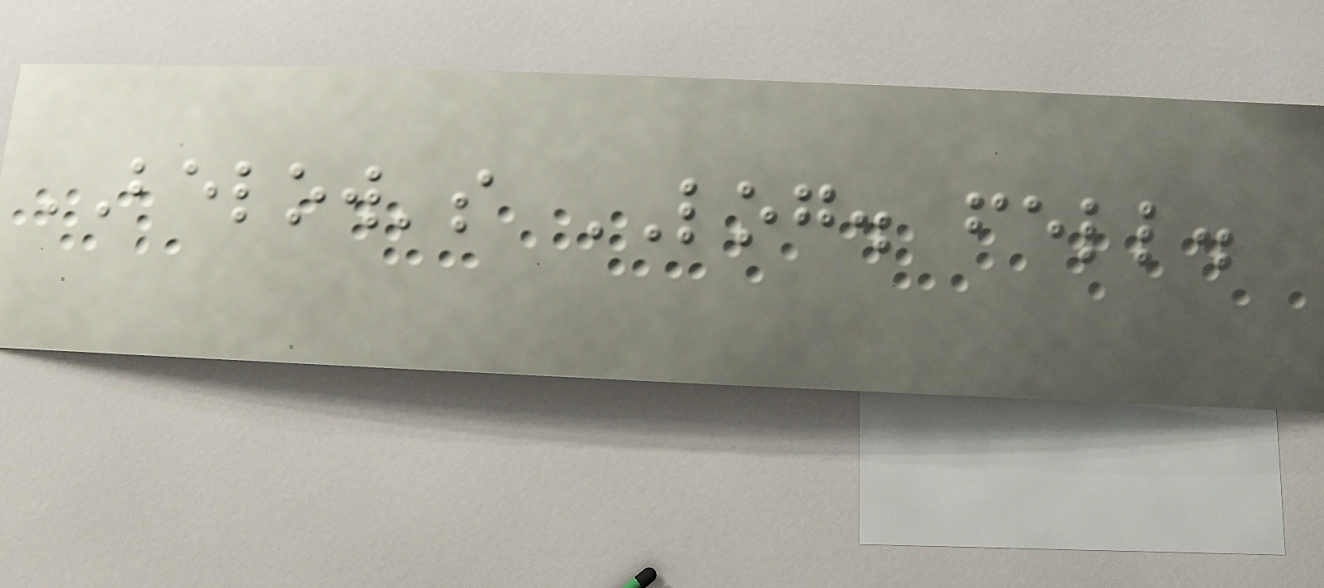BELOW's LOG. fell.
